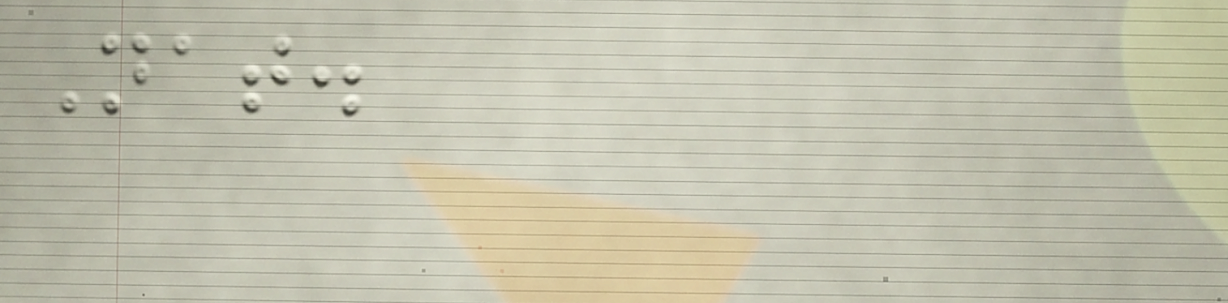Nat.
